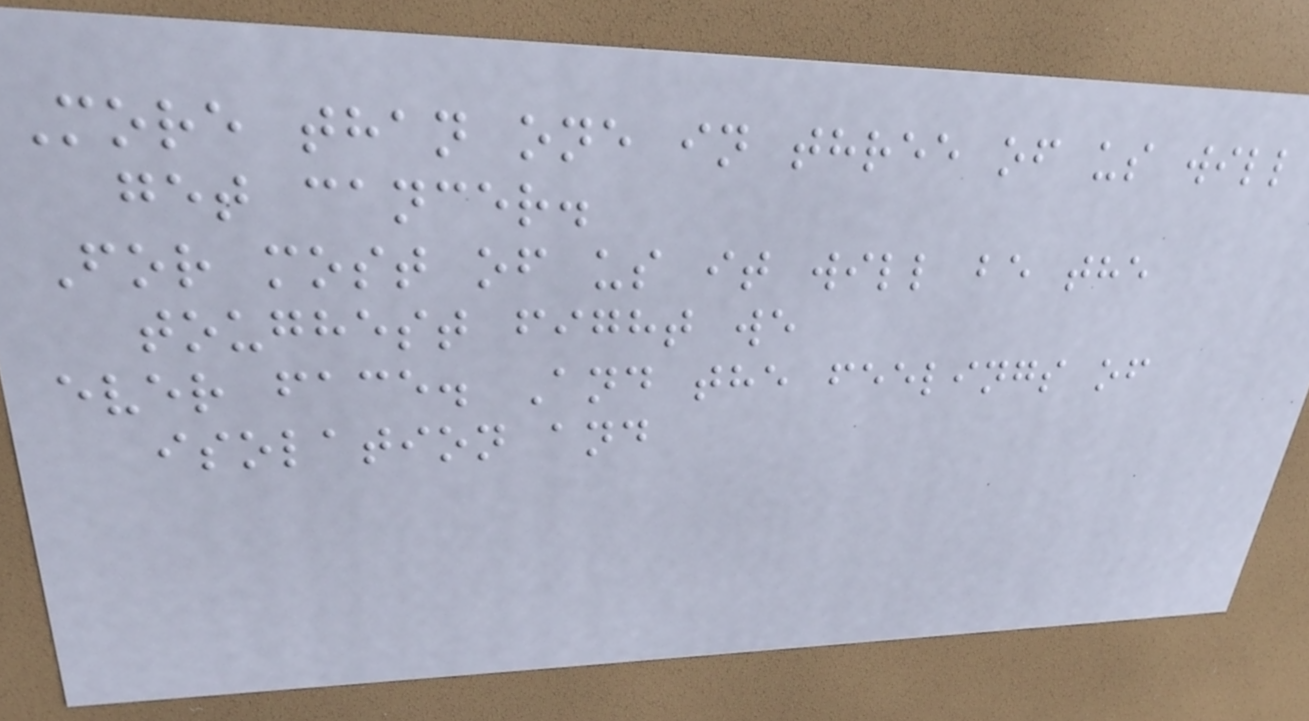More than one in three of us will
get cancer.
For most of us it will be the
toughest fight we
ever face. And the feelings of
isolation and
